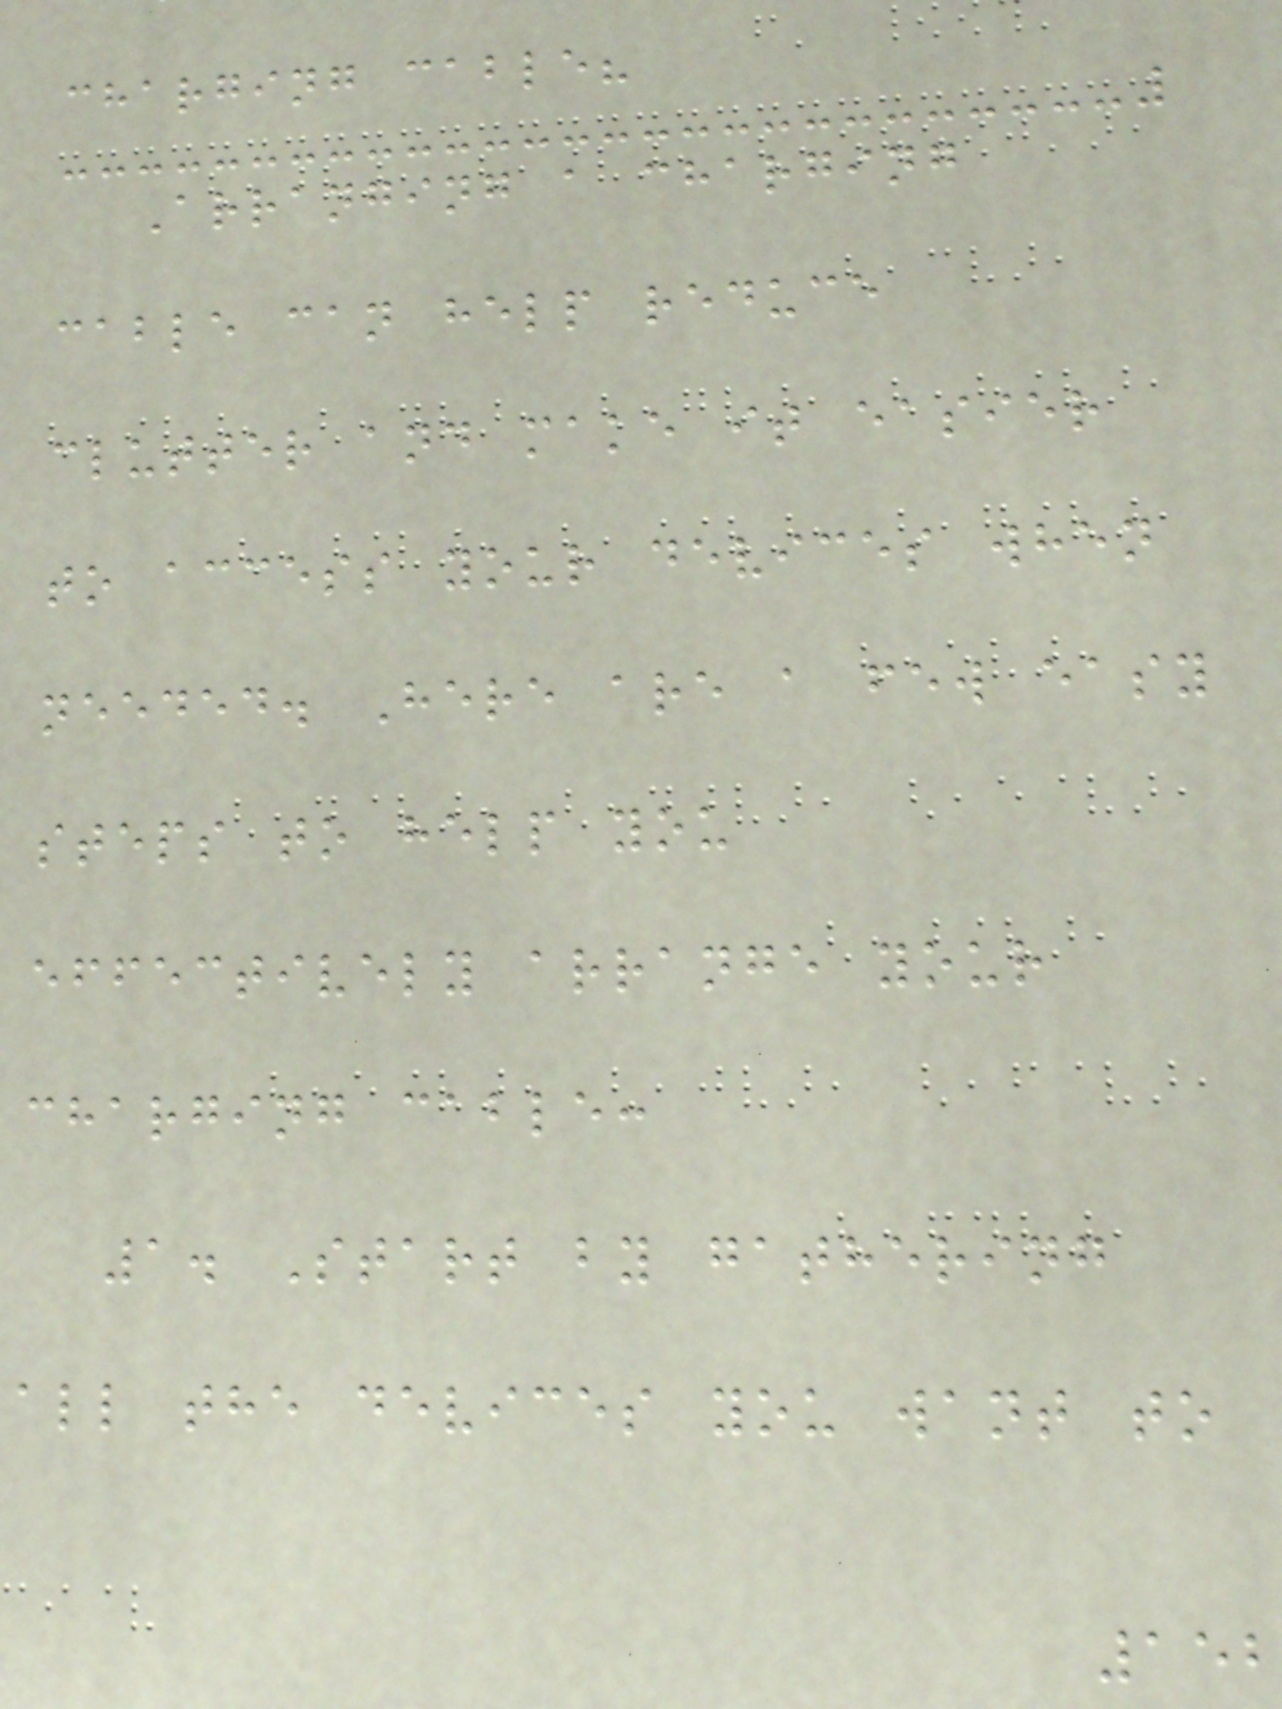charging cable?
Arranging a charging
cable can help reduce
clutter and make it easier
to access your devices when
needed. Here are a few easy
steps to help you
effectively arrange your
charging cable:
1. Start by gathering
all the devices you want to
152
